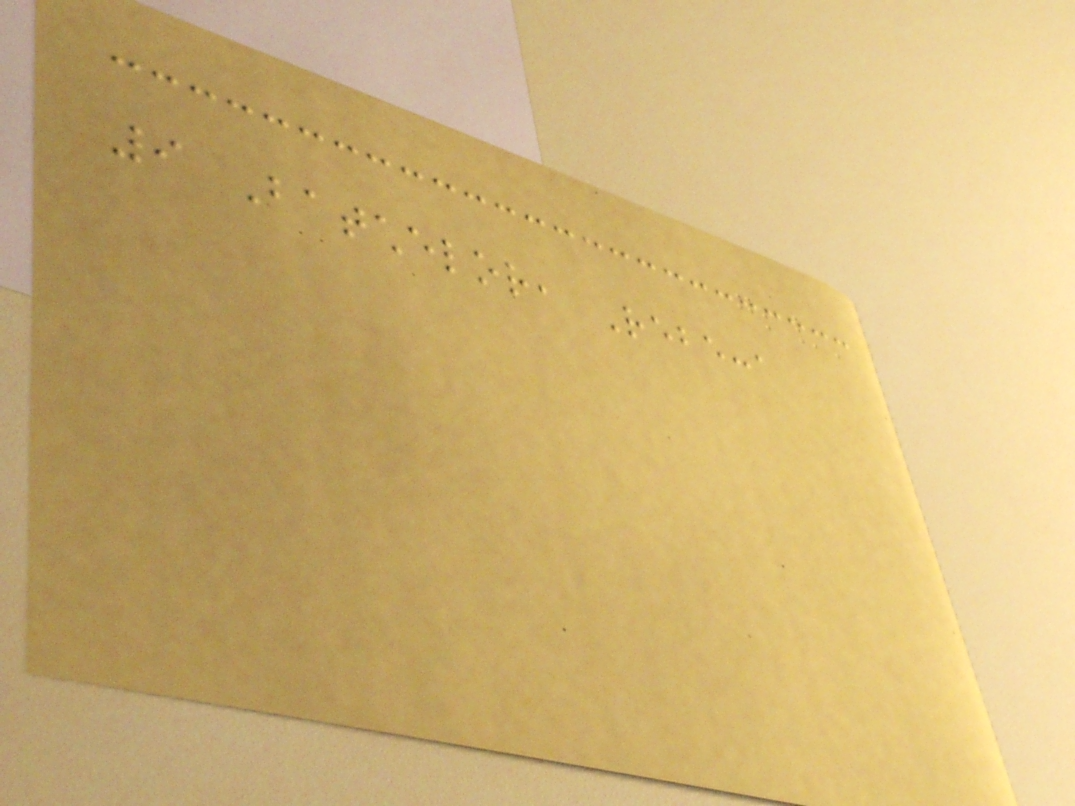9 Batchelor, Rebecca
